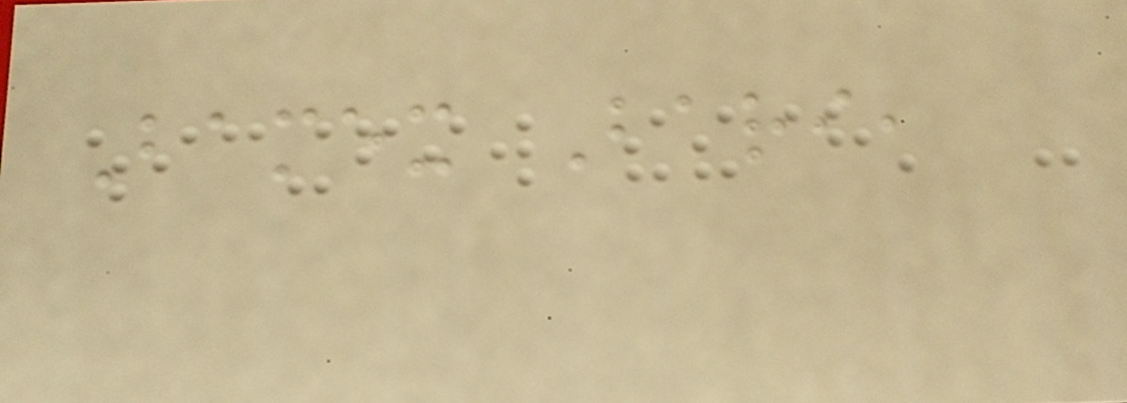Bamex Bari,
